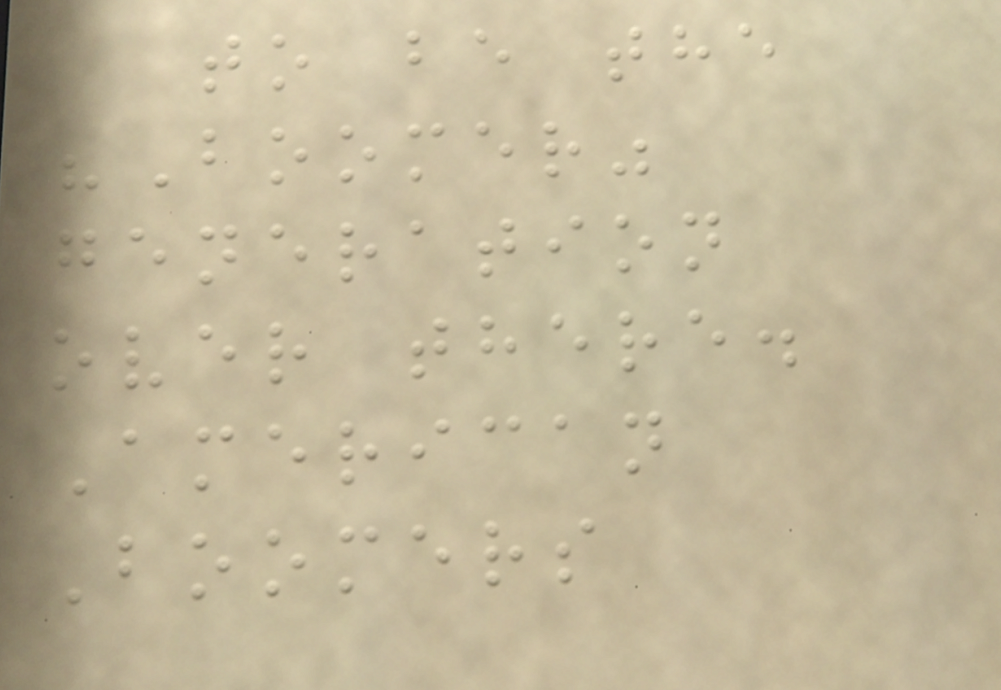to be the
"Boomer"
generation
over there.
American
Boomers
